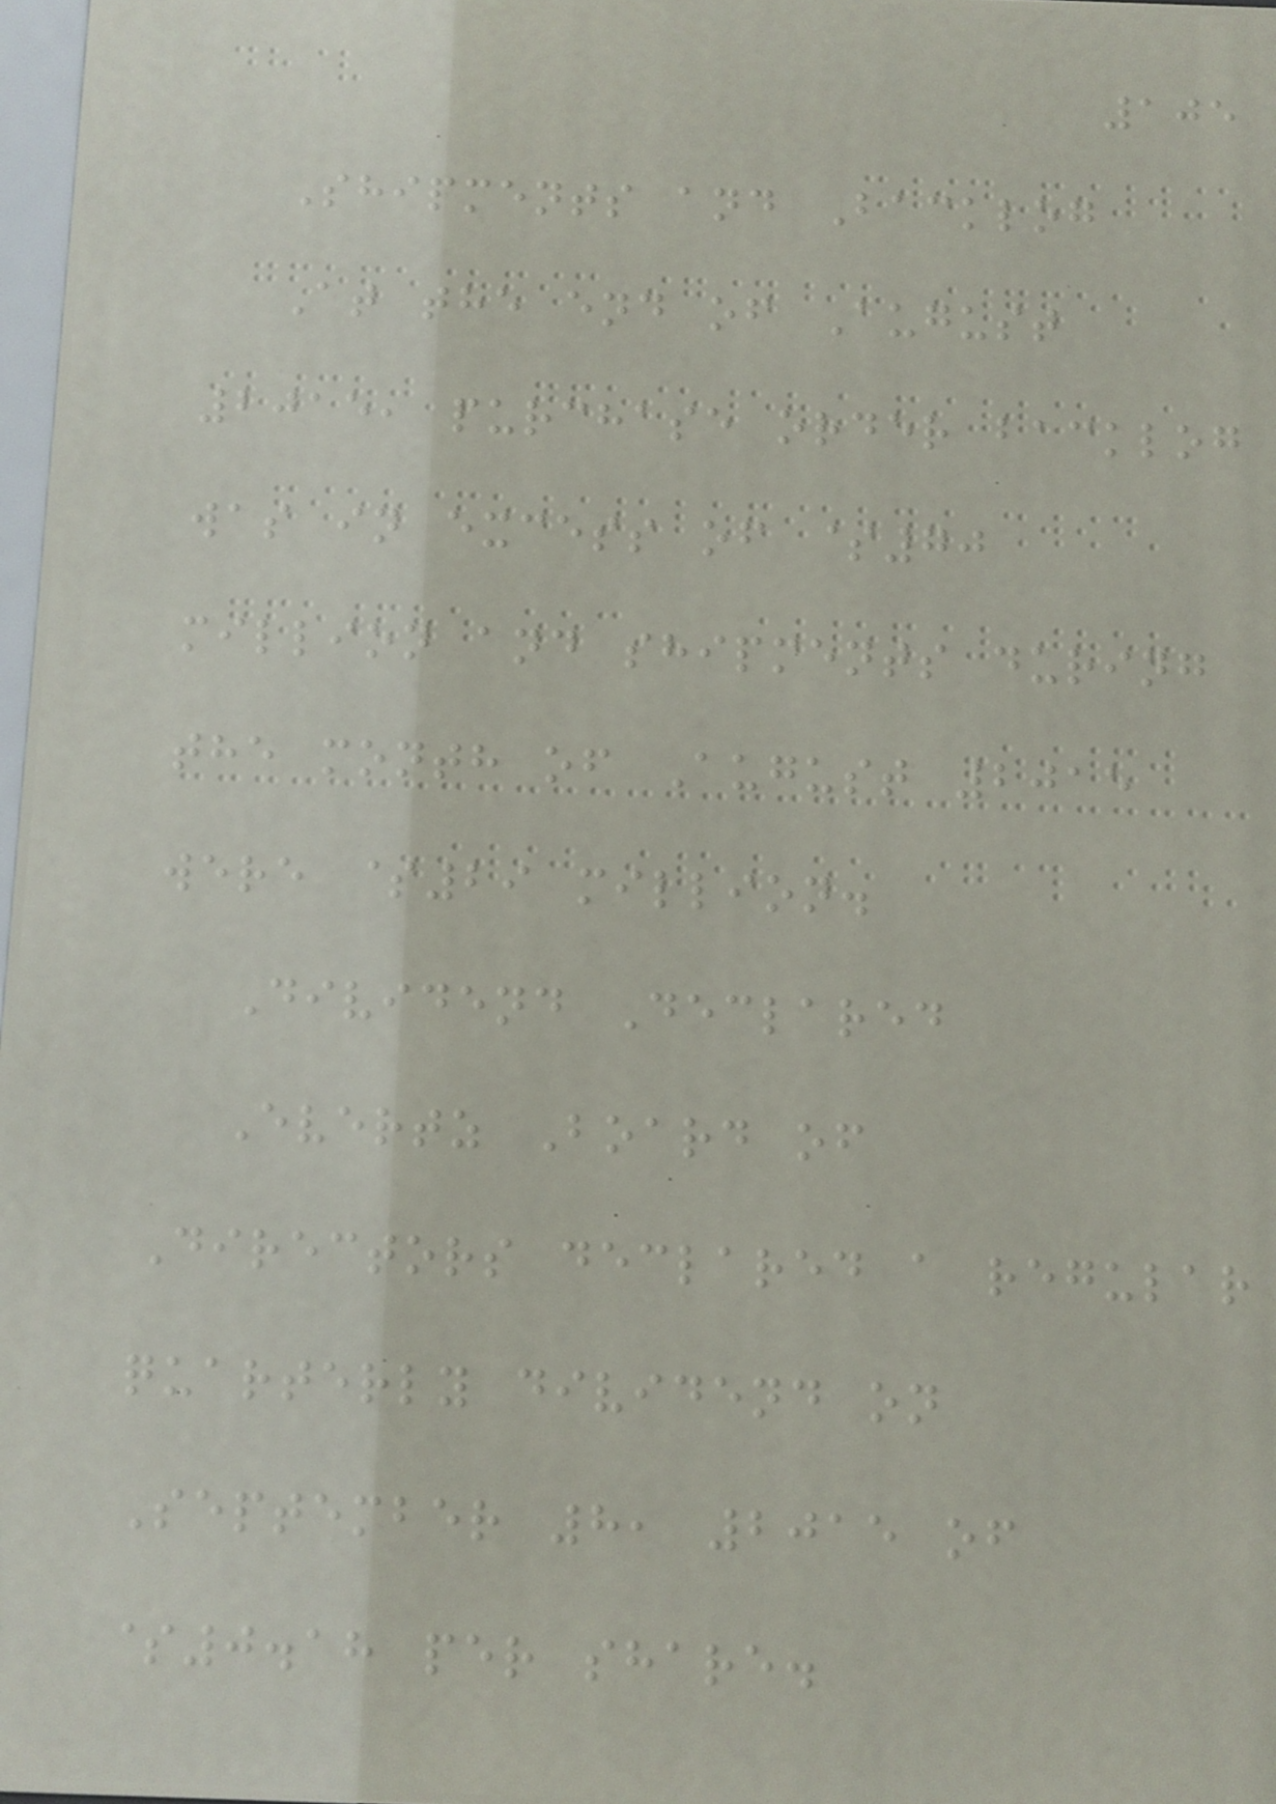105
Shipments and Backlog
At the end of August
2015, purchase order backlog
was in excess of $70
million and shipments during
the month of August 2015
were $29 million.
Dividend Declared
Evertz Board of
Directors declared a regular
quarterly dividend on
September 8, 2015 of
$0.18 per share.
